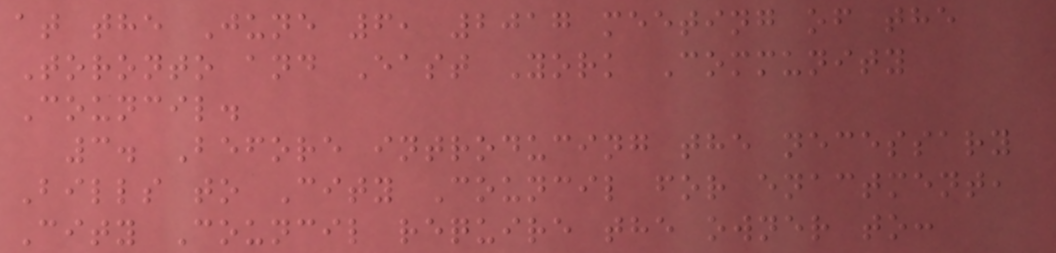at the June 6, 2017 meeting of the
Toronto and East York Community
Council.
3. Before introducing the necessary
Bills to City Council for enactment,
City Council require the owner to:
